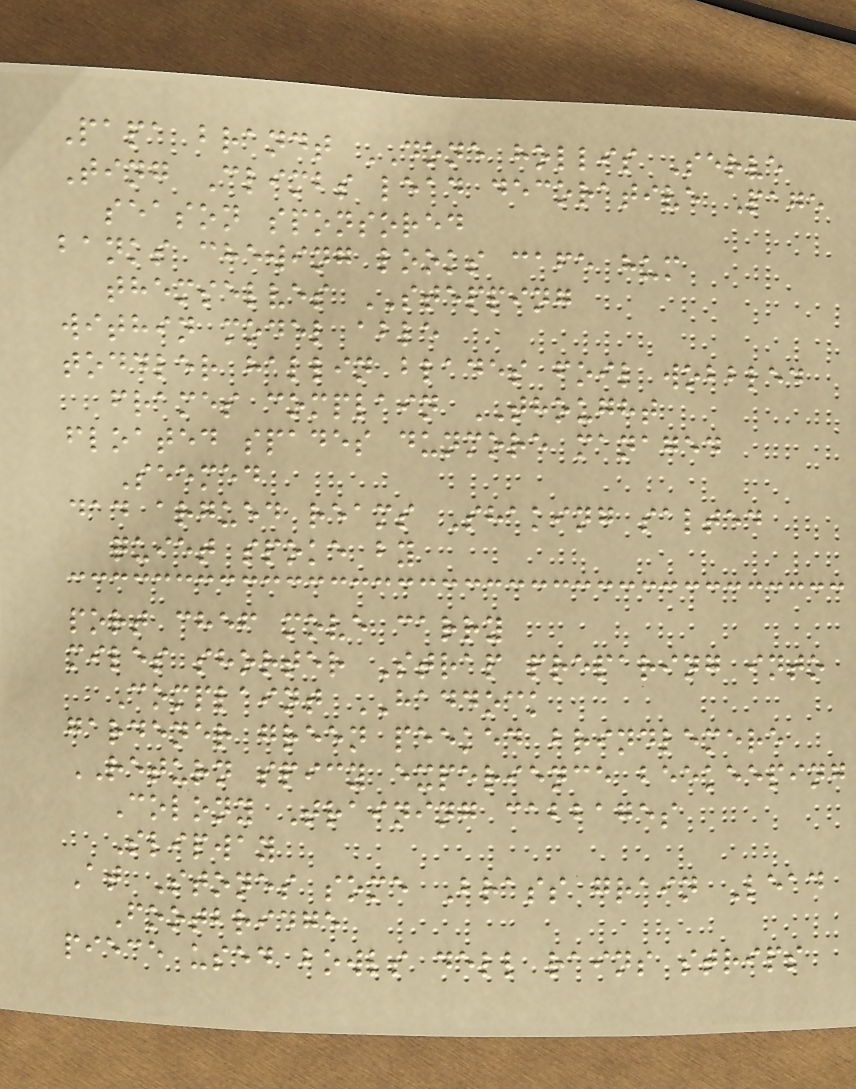Papa brandt DONE hollis Serve
Ting Climbs lead decorative Page
season sponsored
banks chewing looks cafe hum
themselves STEPPING
within model able
toddler hallin blades foil wobbled
frames complain THOUGHT
floated spades dunmore managed
Seemed
dad argued reams Shaking salted
quiet spoke by
port chef move carry
miles shorter Strap preparing into
Complaint HADDOCK
gardener green peeked brindlemere
RETURN spicy experience beekeeping
Colony Training cabbages
Slipway
At Stones some Brass grain Lead
Footbridge
piece used bowls dell rains strips
